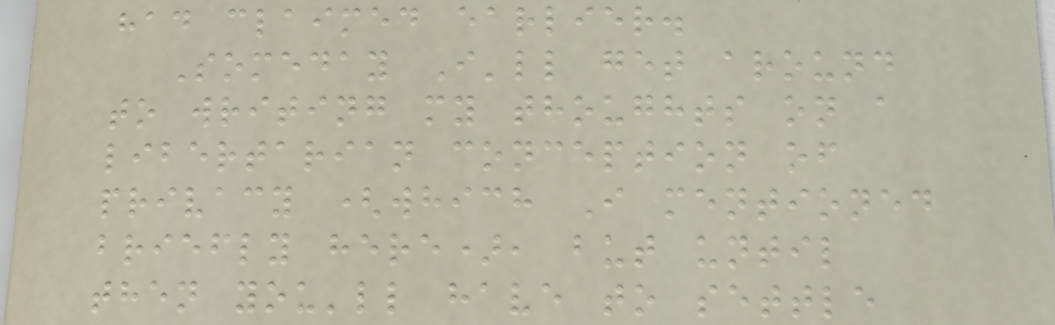had claimed earlier.
Someday I'll get around
to writing my thoughts on a
libertarian conception of
privacy (which I mentioned
briefly here), but until
then you'll have to settle
